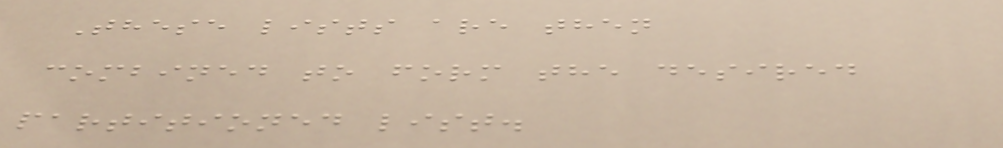These lists are then
combined to form the desired
partitioned list.
